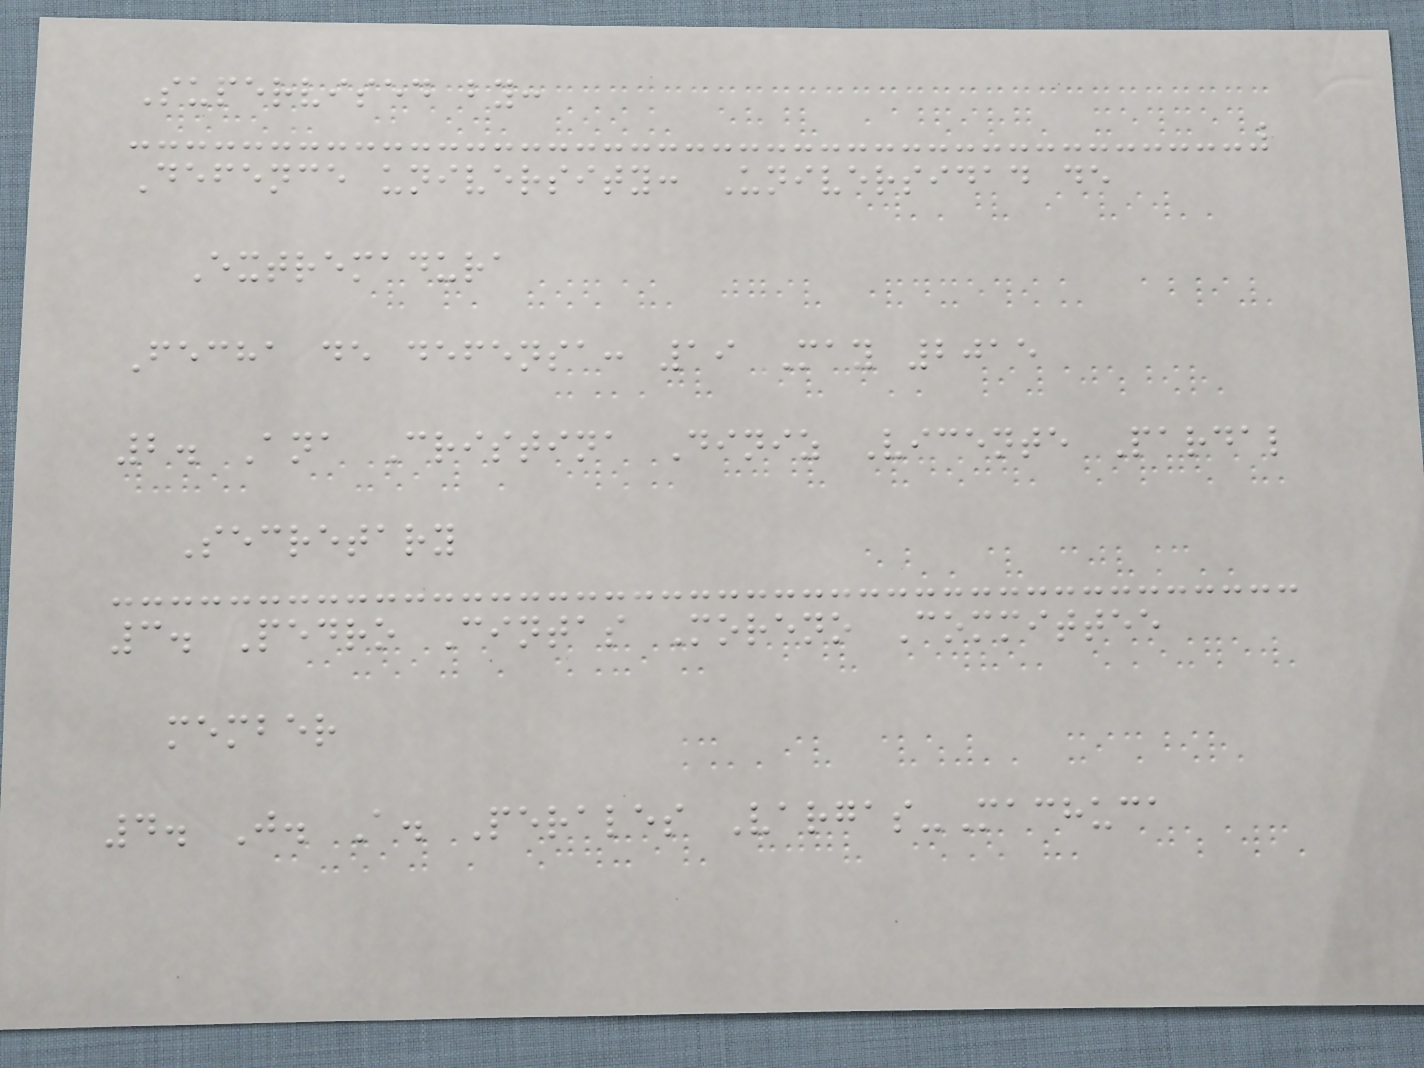Supervised by:
Defence university: Universidad de
Extremadura
Fecha de defensa: 19 May 2015
2. Ana Cristina Diniz Vicente Pardal
Secretary
3. Pedro Cintas Moreno Committee
member
4. J. A. Perales Vargas-Machuca
